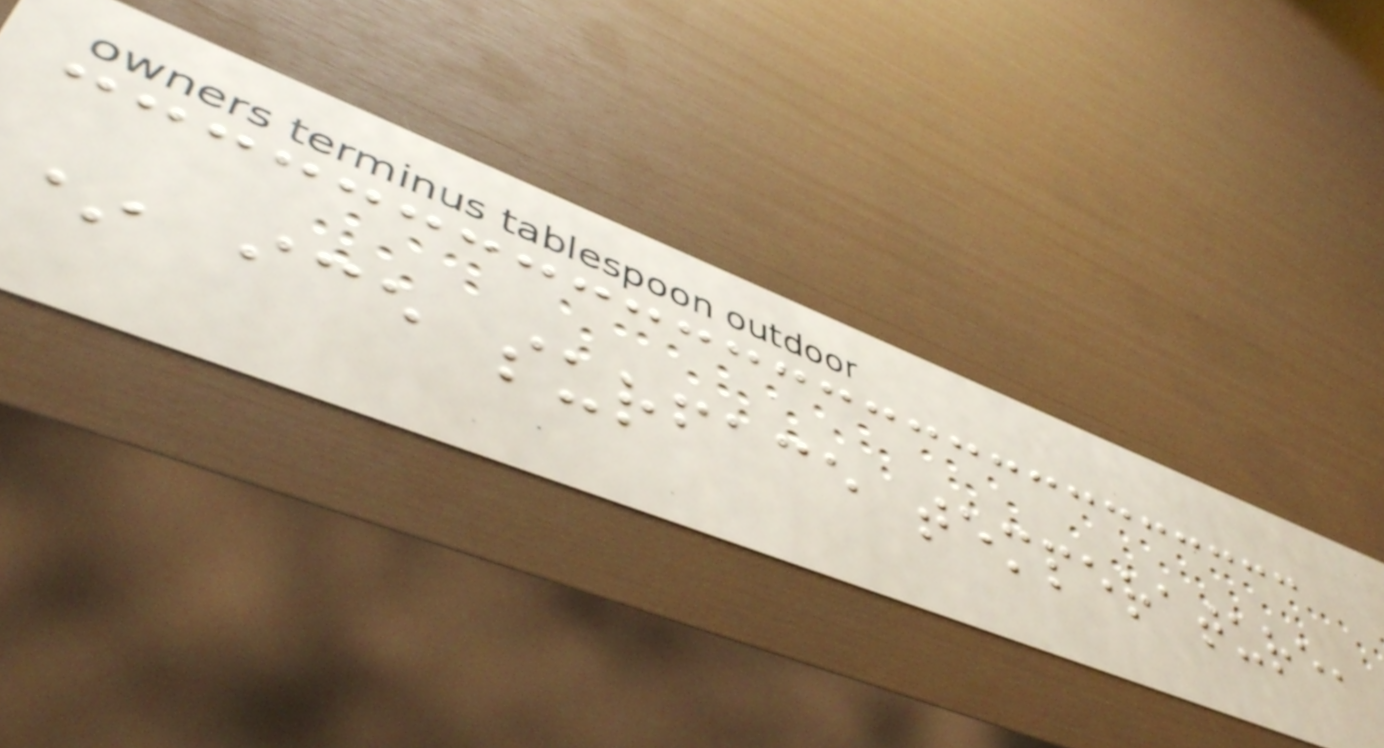* ice surface temperature,
